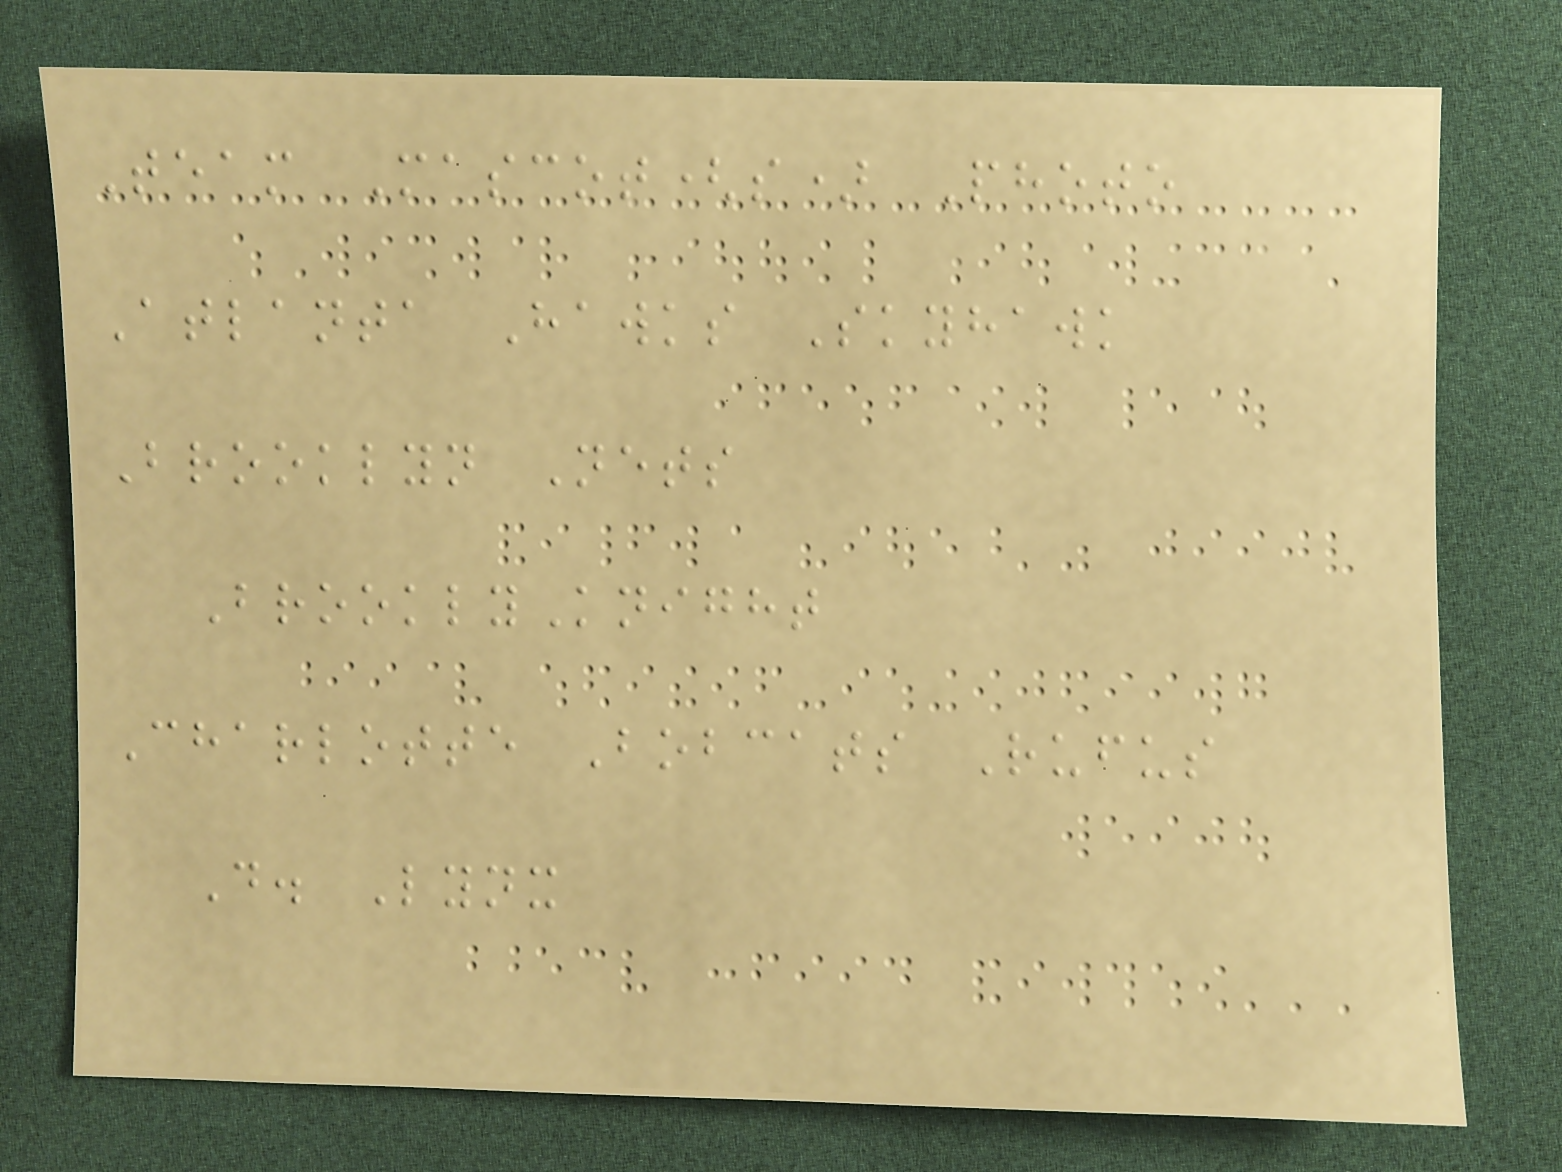Team Mascot(s) Photo
Atlanta Hawks Skyhawk
Brooklyn Nets
BrooklyKnight
Charlotte Bobcats Rufus
D. Lynx
